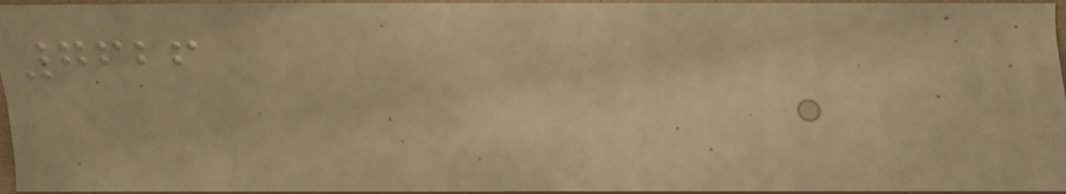7626
